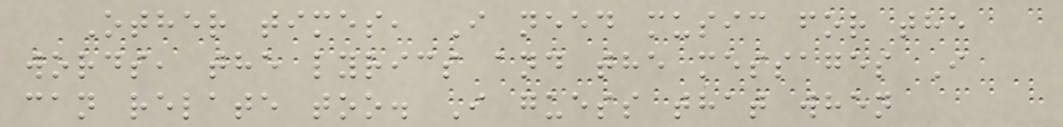Other times, I need music for the
words, the lyrics and the messages I
can relate too. I guess that when
